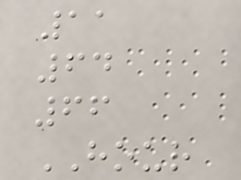11
64
66
HOUR
